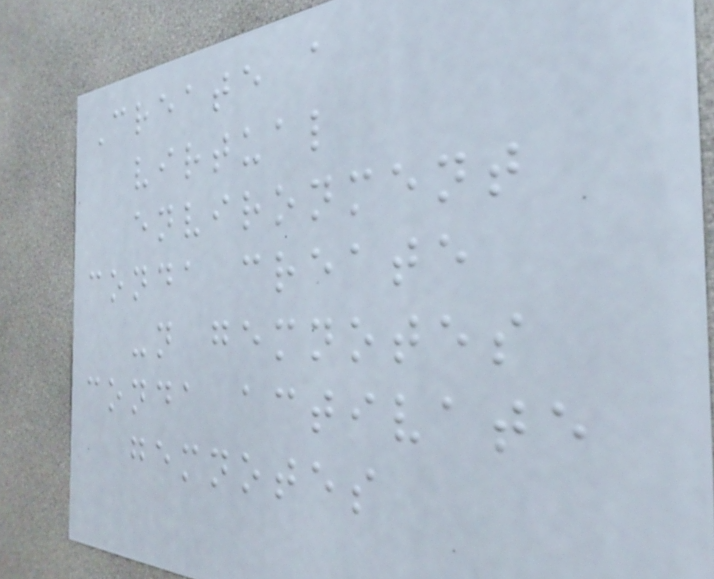Create a
virtual
environment
conda create
-n gemnotes
conda activate
gemnotes
